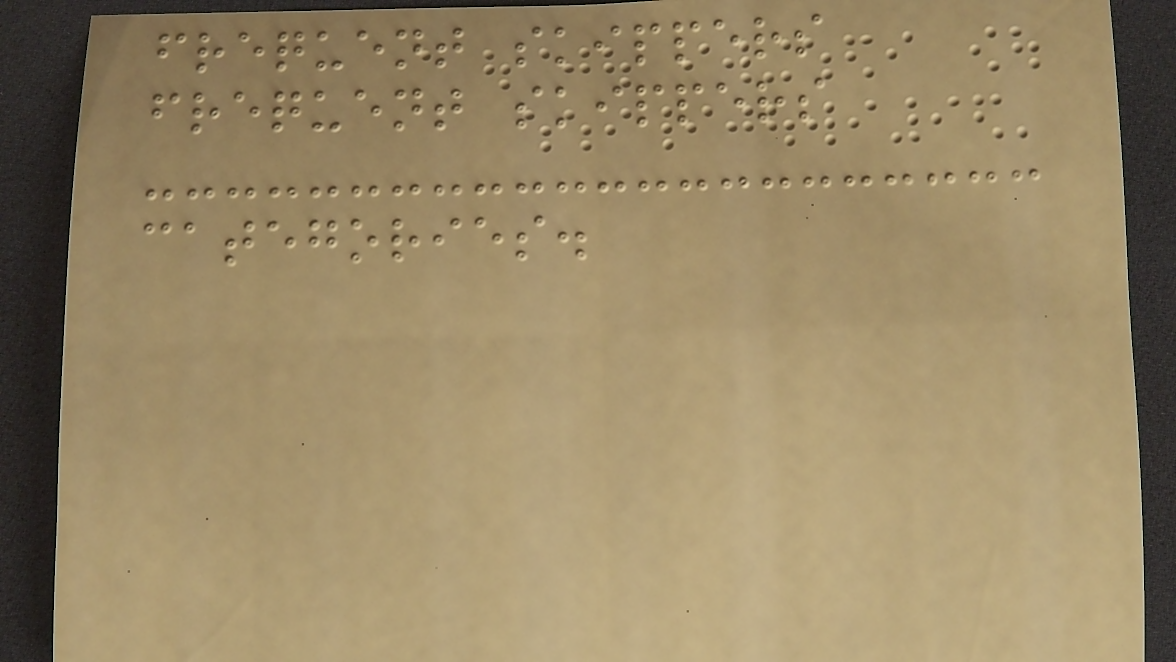frequent skippers
frequent skippers
categories.
